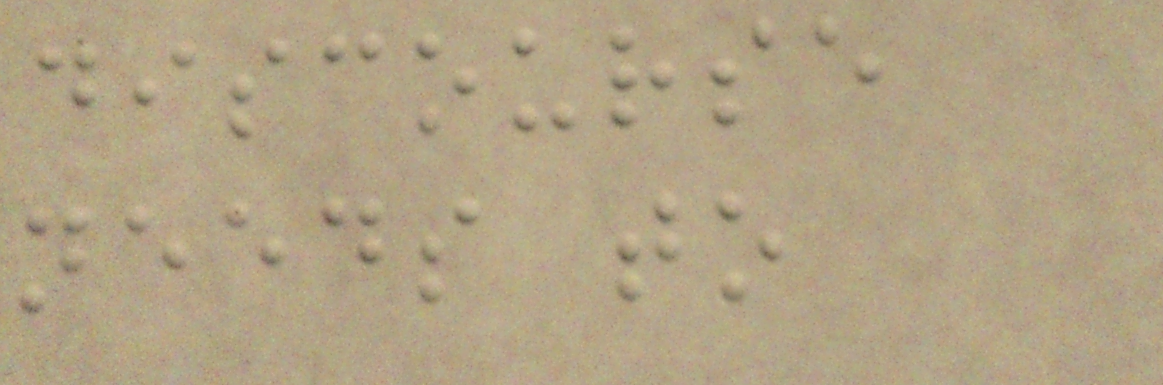discourse
needs to
